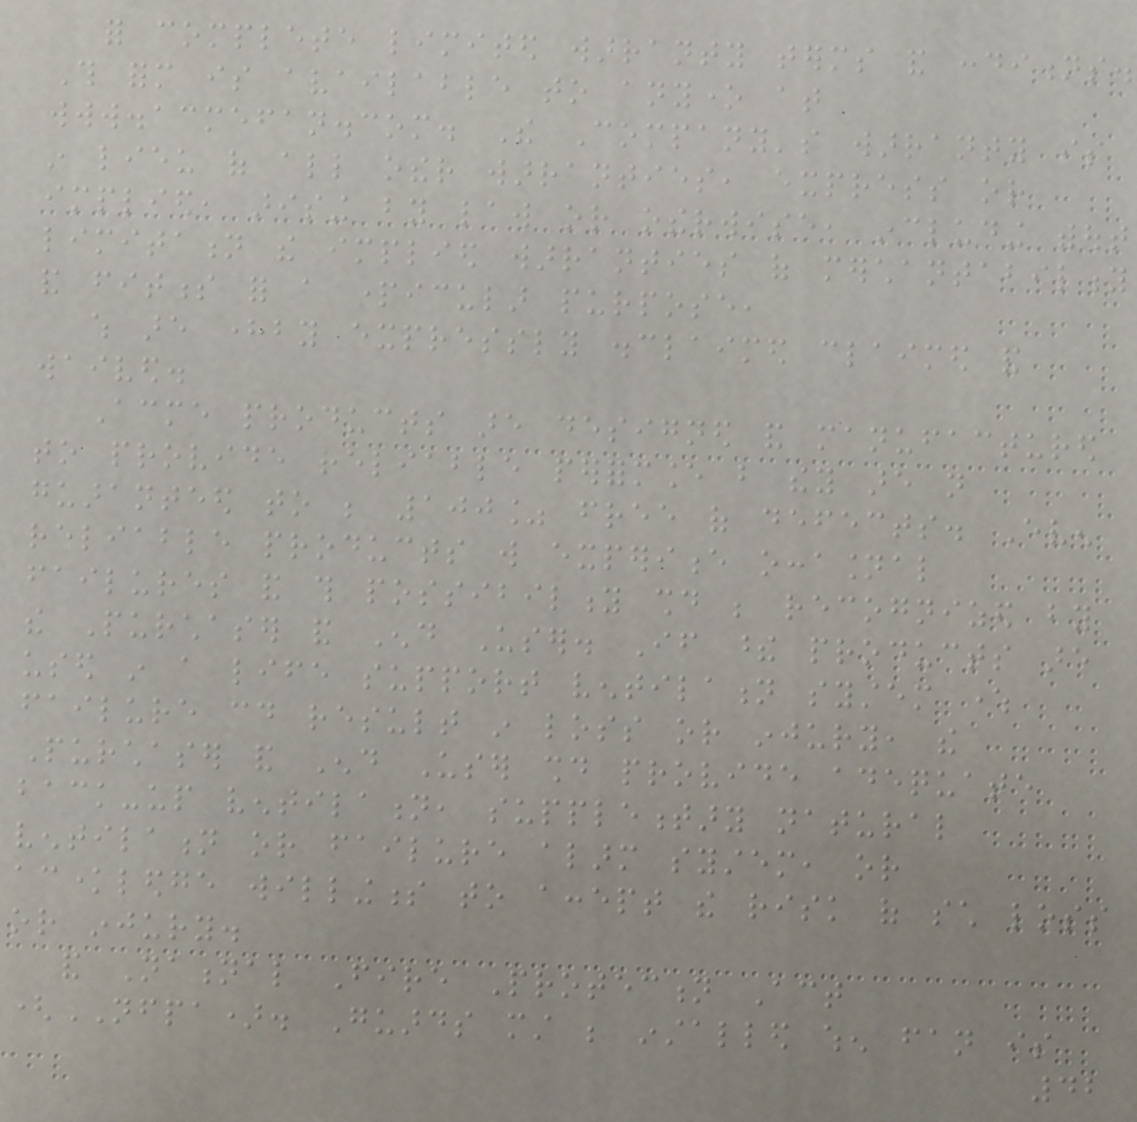for complete limited warranty terms and conditions.
This form is available to anyone at
www.acmefan.com. The Company's warranty is
in lieu of all other warranties, express or
implied, arising by law or otherwise, including without
limitation the implied warranties of merchantability
and fitness for a particular purpose,
which are hereby expressly disclaimed claimed and
waived.
Acme products are designed and manufactured
to provide reliable performance but they are not
guaranteed to be 100% free of defects. Even
reliable products will experience occasional
failures and this possibility should be recognized by
the Purchaser and End User. If these products are
used in a life support ventilation system where
failure could result in loss or injury, the
Purchaser and End User should provide adequate
back-up ventilation, supplementary natural
ventilation or failure alarm system, or
acknowledge willingness to accept the risk of such loss
or injury.
and National Fire Protection Act
(NFPA). Guards must be installed when fan is
42
